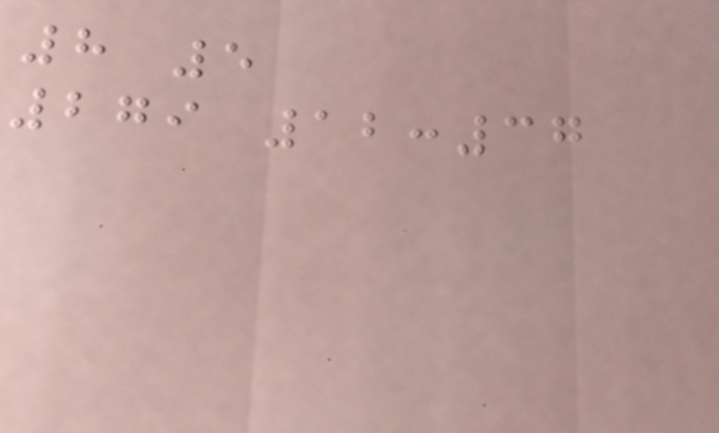8 5
279 12:37
